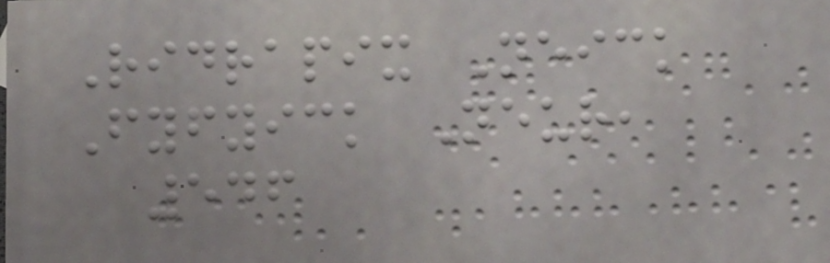Ridrapix Neick
Fyfyick Neur,
546
